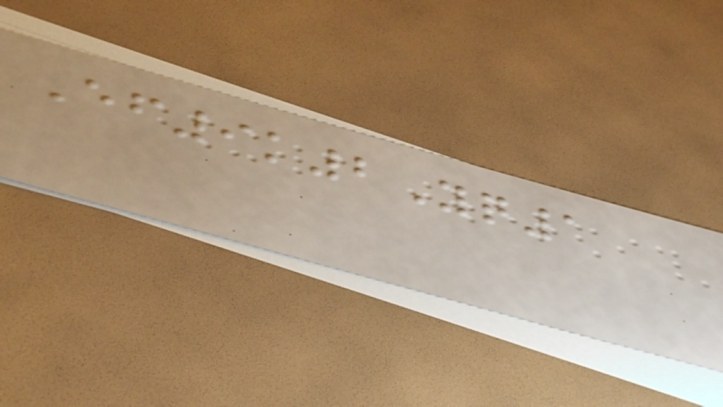Ef9k2Yq1
